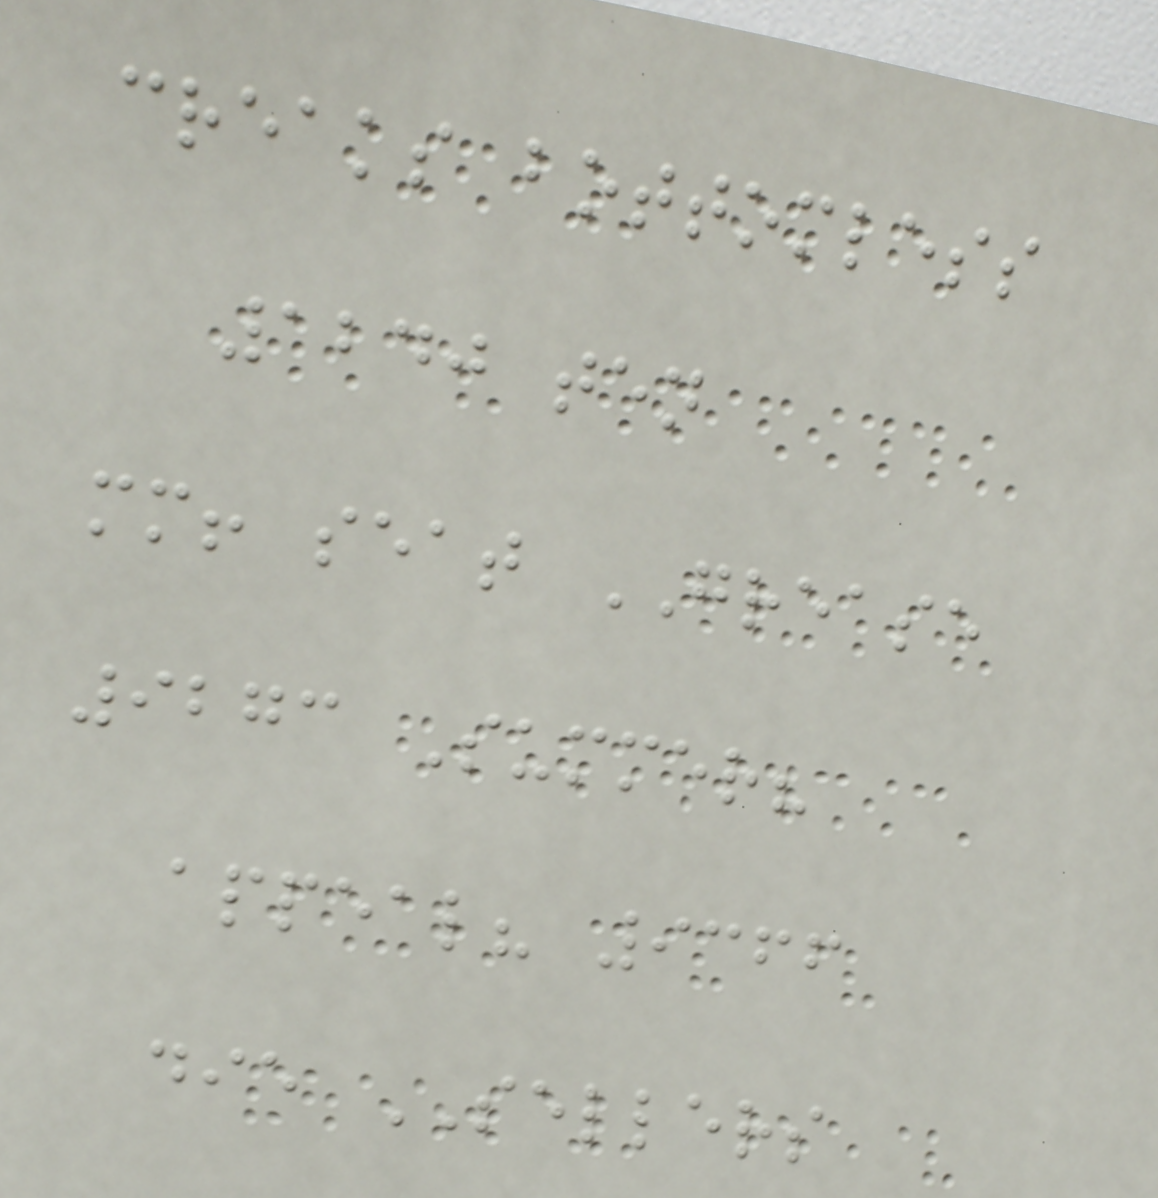creaks bottomless
1240 ten
mm! seat GREASE
9273 Summer?
appeal? 9366
die SELLERS
